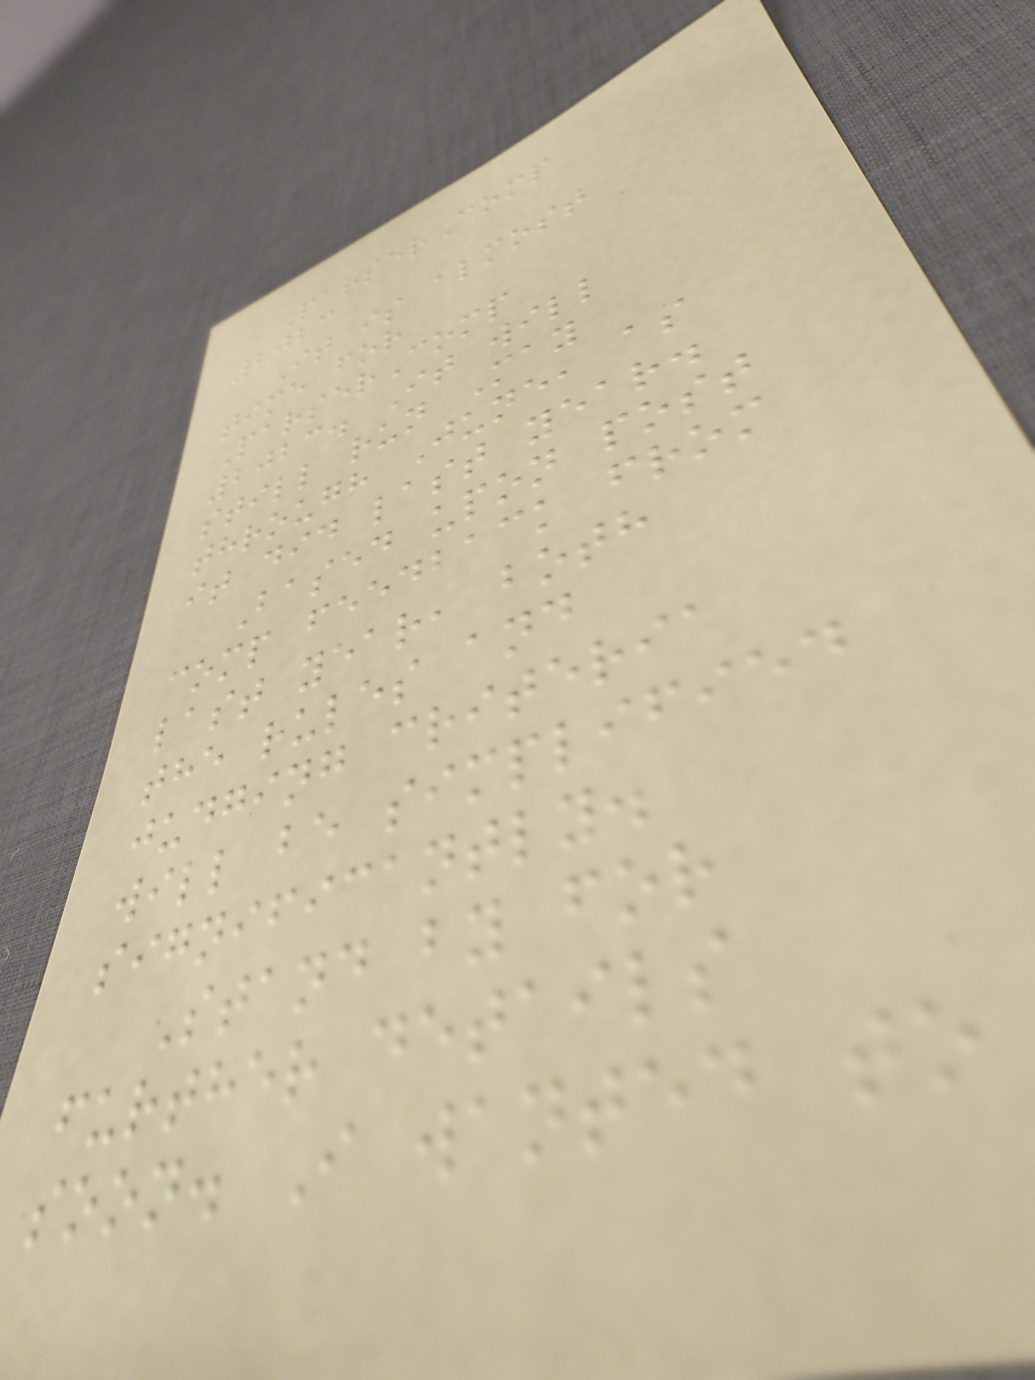ParserComp
2023
It is almost
time for
ParserComp
2023. It will
still run May
through June, as
it did last year.
Based upon post
comp feedback from
last year, both
the rules and
judging criteria
will be simplified
significantly.
Stand by for
further details
soon. I wanted to
